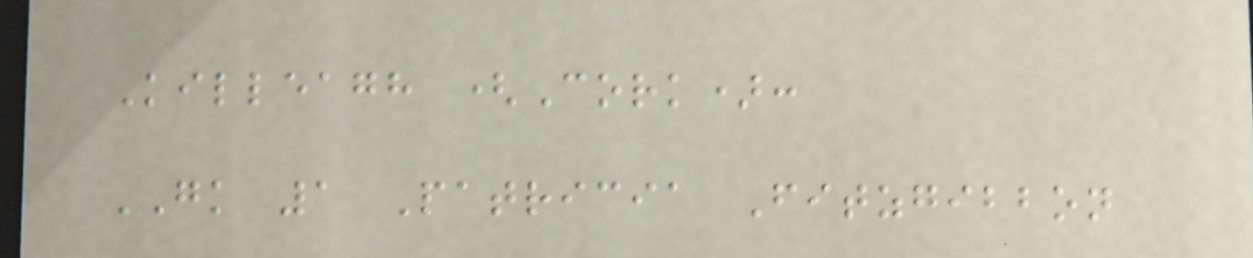Killeagh (Cork):
GK 1 Patricia Fitzgibbon
